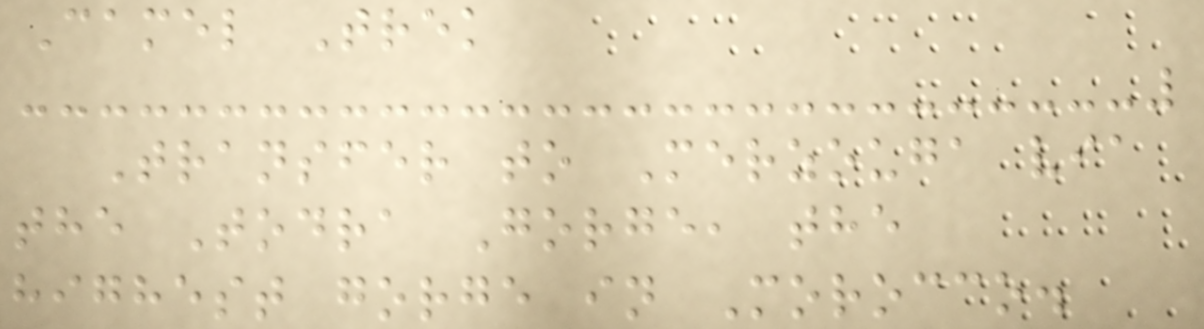Camel Trek
Transfer to Merzouga via
the Todra Gorge, the
highest gorge in Morocco.
